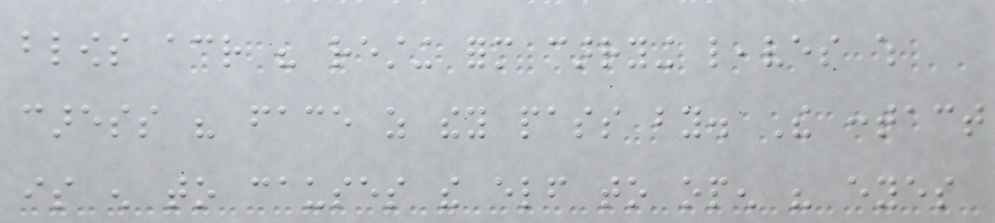blows across his resting form carrying leaves which
caress his face as they pass by. The contact
is enough to causes the elf to open his eyes
